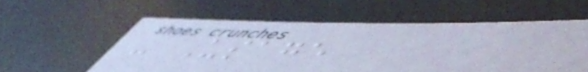- Usage
